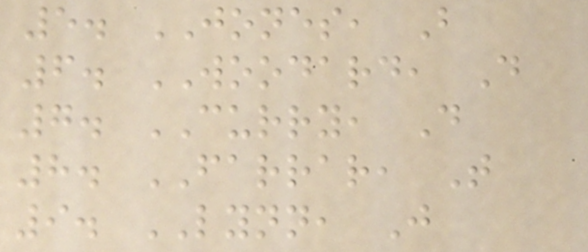5. JONES, B
6. WOODARD, D
7. CURRY, D
8. FARRAR, T
9. LYNN, J
